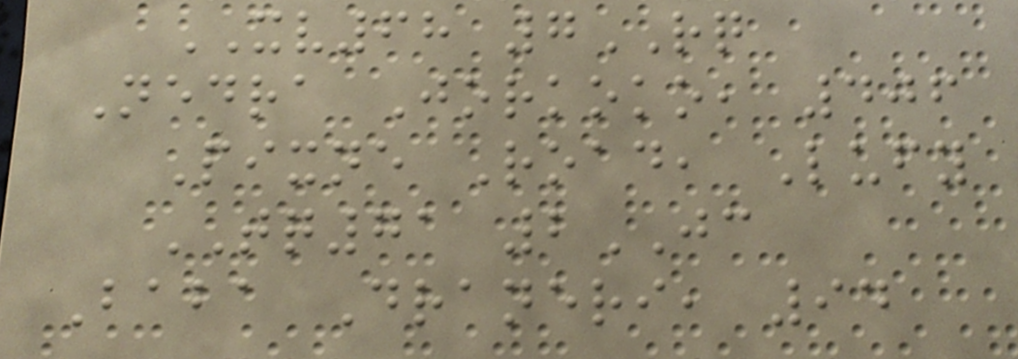XV68 7RQ
Nedra Jorkoko, 406
Pixne Road, Lufy
TQ71 2JC
Baba Draneri, 94
